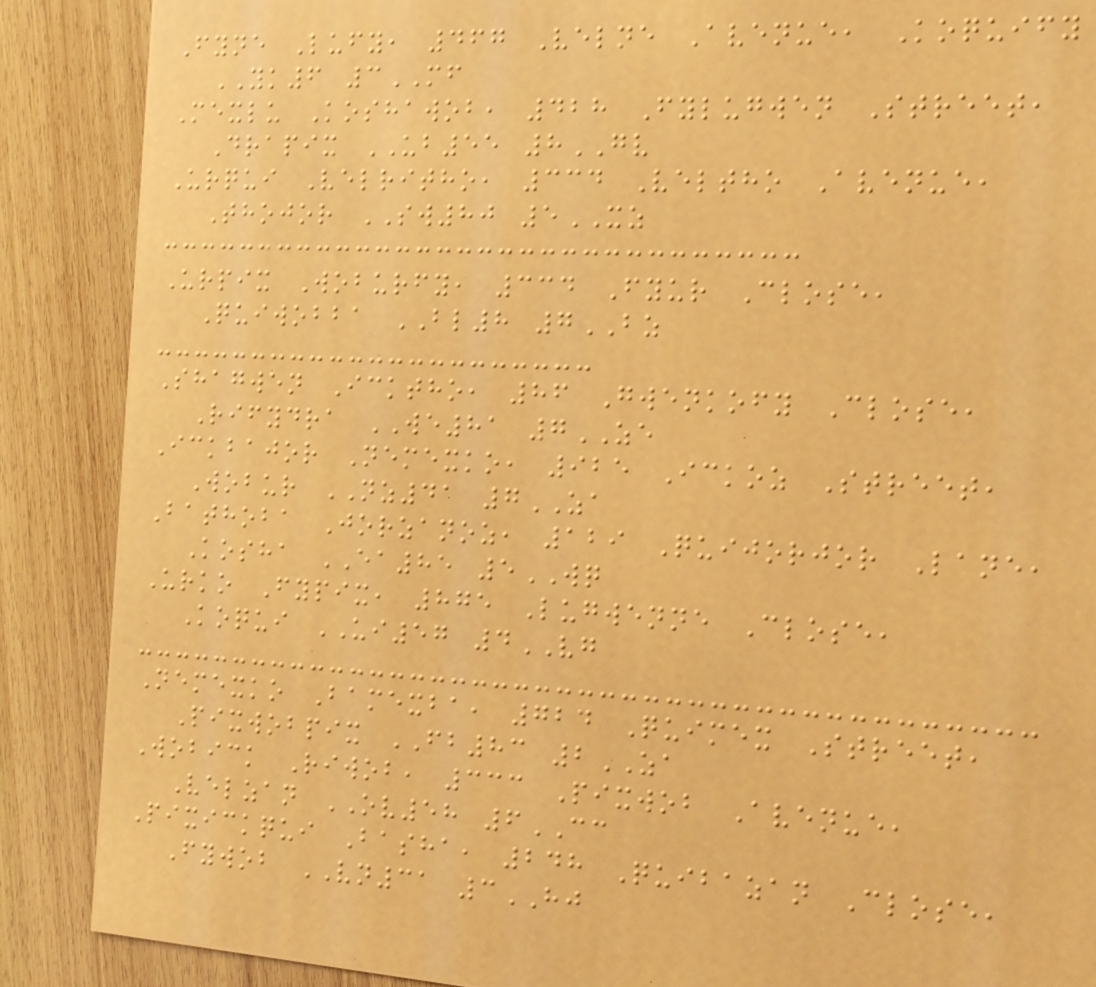Fyne Lufy, 467 Velne Avenue, Koquify
YK6 3MF
Mexlu Koshawob, 428 Fylugwen Street,
Drapix UB55 8GV
Urqui Velritho, 334 Veltho Avenue,
Thojor SW80 5XZ
Urpix Woburfy, 334 Fyur Close,
Quiwobba BL8 7BZ
Shagwen Icktho, 86 Gwenkofy Close,
Rifydra WE81 7ZE
Ickbajor Nemexko, 925 Ickoz Street,
Wobur NZ41 7ZA
Bathoba Jorzanoz, 129 Quijorjor Lane,
Kosha EA85 5WQ
Urko Fypix, 875 Lugwenne Close,
Koqui UI57 4VG
Nemexko Bamexba, 724 Quimex Street,
Pixwobpix FB83 2ZA
Wobick Riwob, 333 Pixwob Avenue,
Velzan OV58 6CC
Pixickqui Basha, 248 Quibazan Close,
Fywob VN31 3HJ
